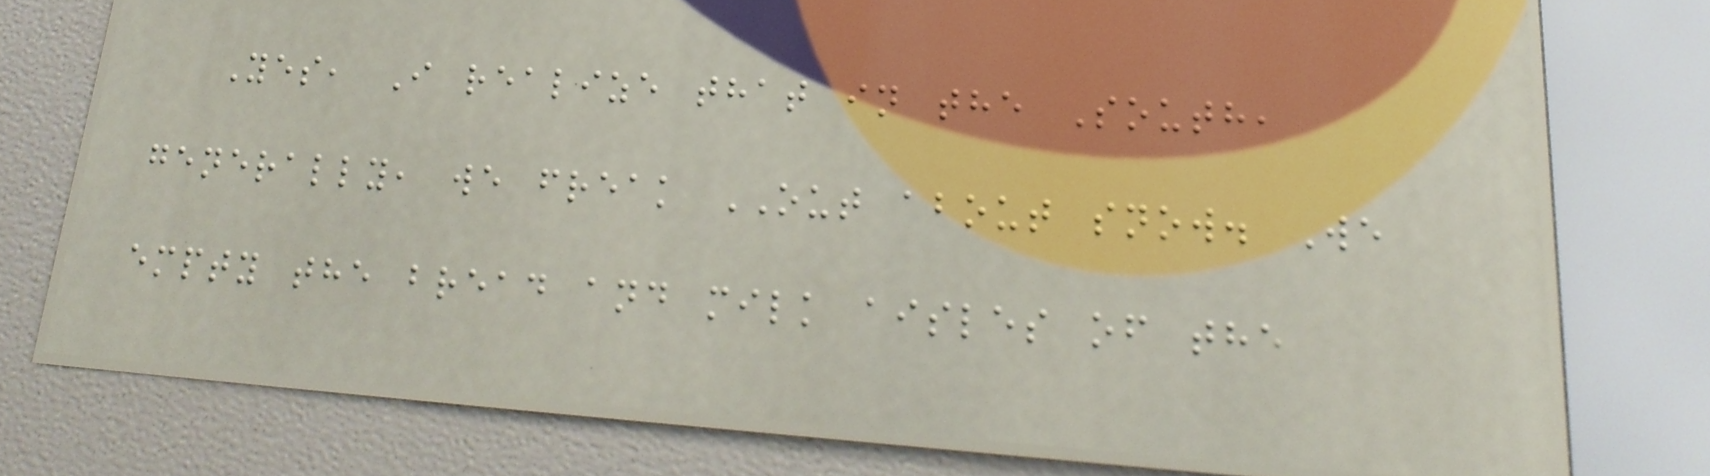Yes, I realize that in the South,
generally, we freak OUT about snow. We
empty the bread and milk aisles of the
